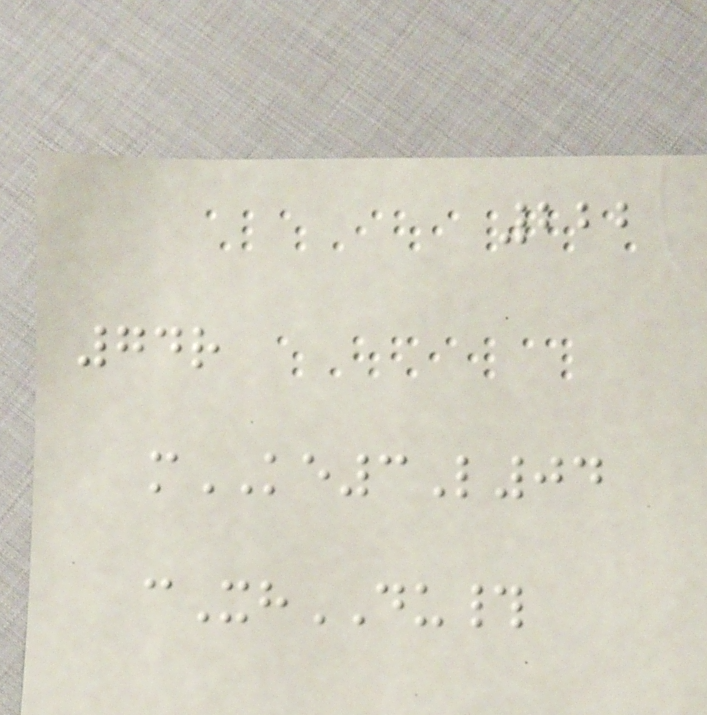222
74r
mKE3L04
cXhDU#
